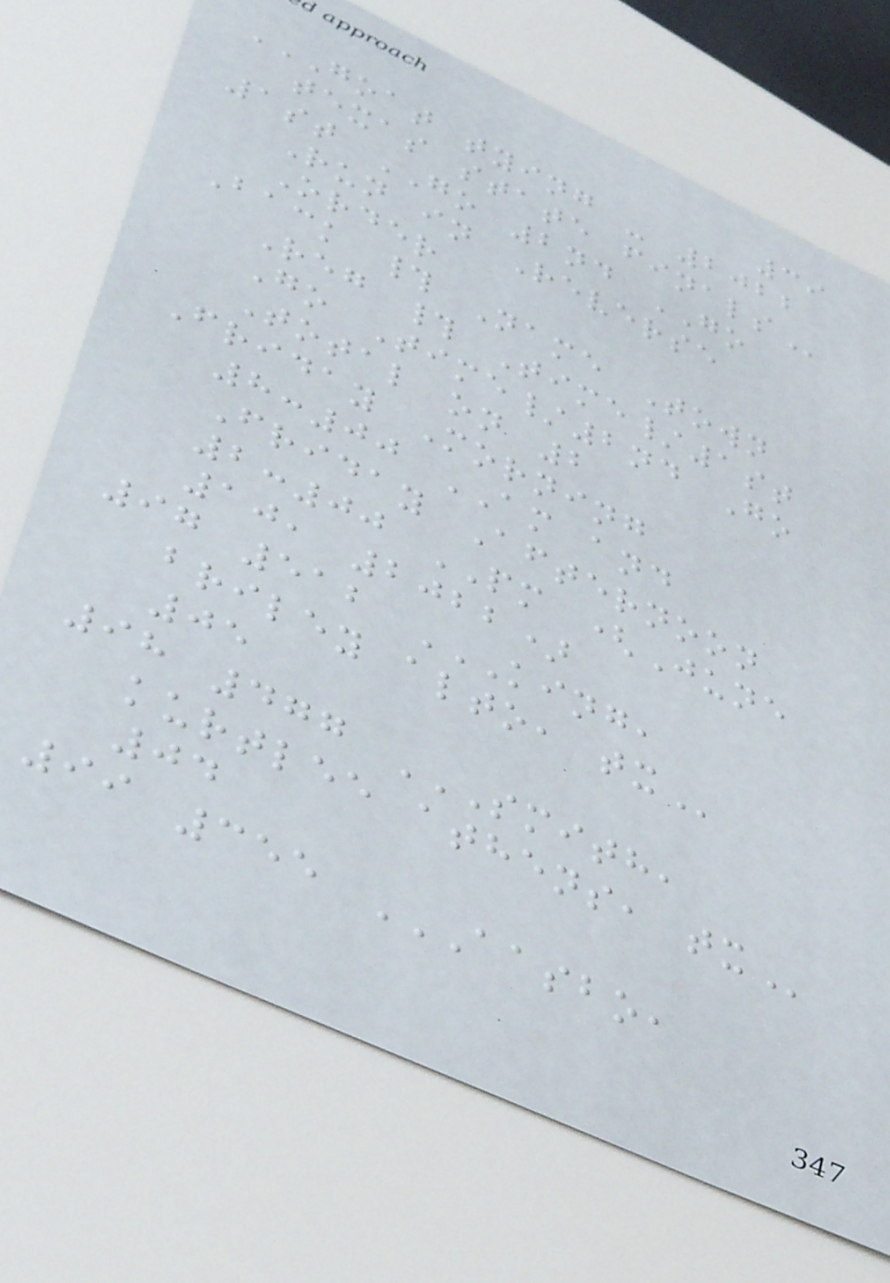39
GOAT TYING - 2022
TEXAS STATE FINALS
1st GO 2nd GO
Run in Reverse
Order
Back # Name Town
Reg # Time/1st
Go Time/2nd Go
Total on 2
Friday Morning
8:00 AM and
Friday Afternoon
2:00 PM (June
10, 2022)
97 512 KING,
BRILEY ALTO, TX
05
98 477 SMITH,
KURTLEE ATHENS, TX
04
99 355 AASBO,
